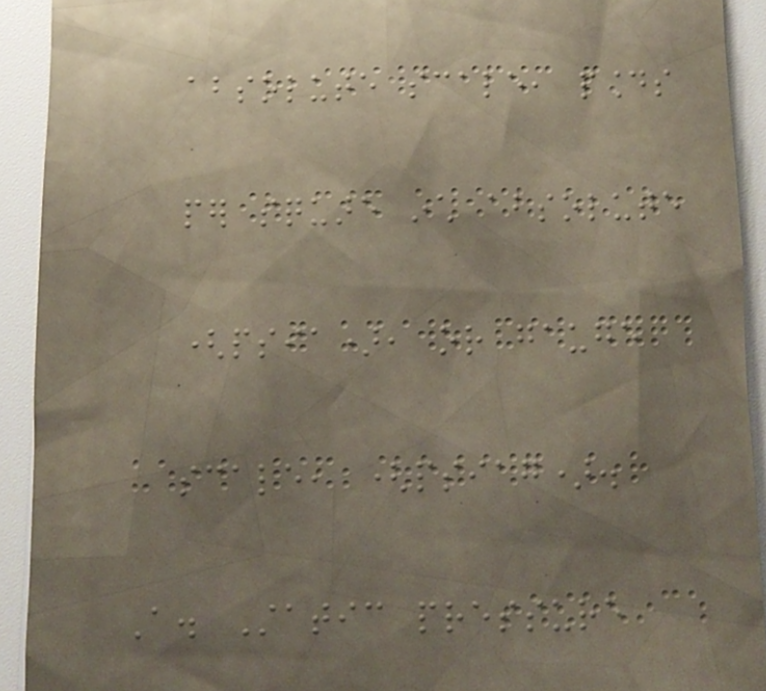absolute scale, pounds
per square inch absolute
(psia), or gauge
scale, (psiag).
A. Static pressure
